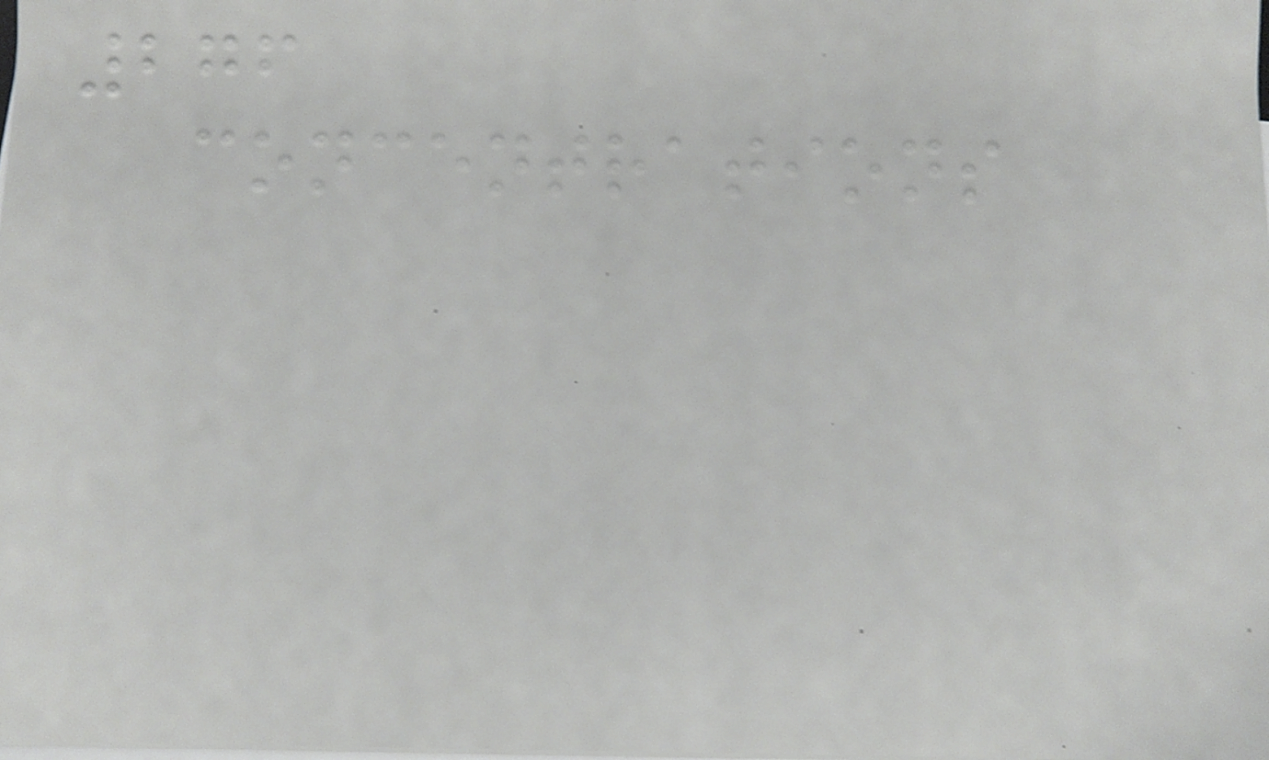276
concentrations
